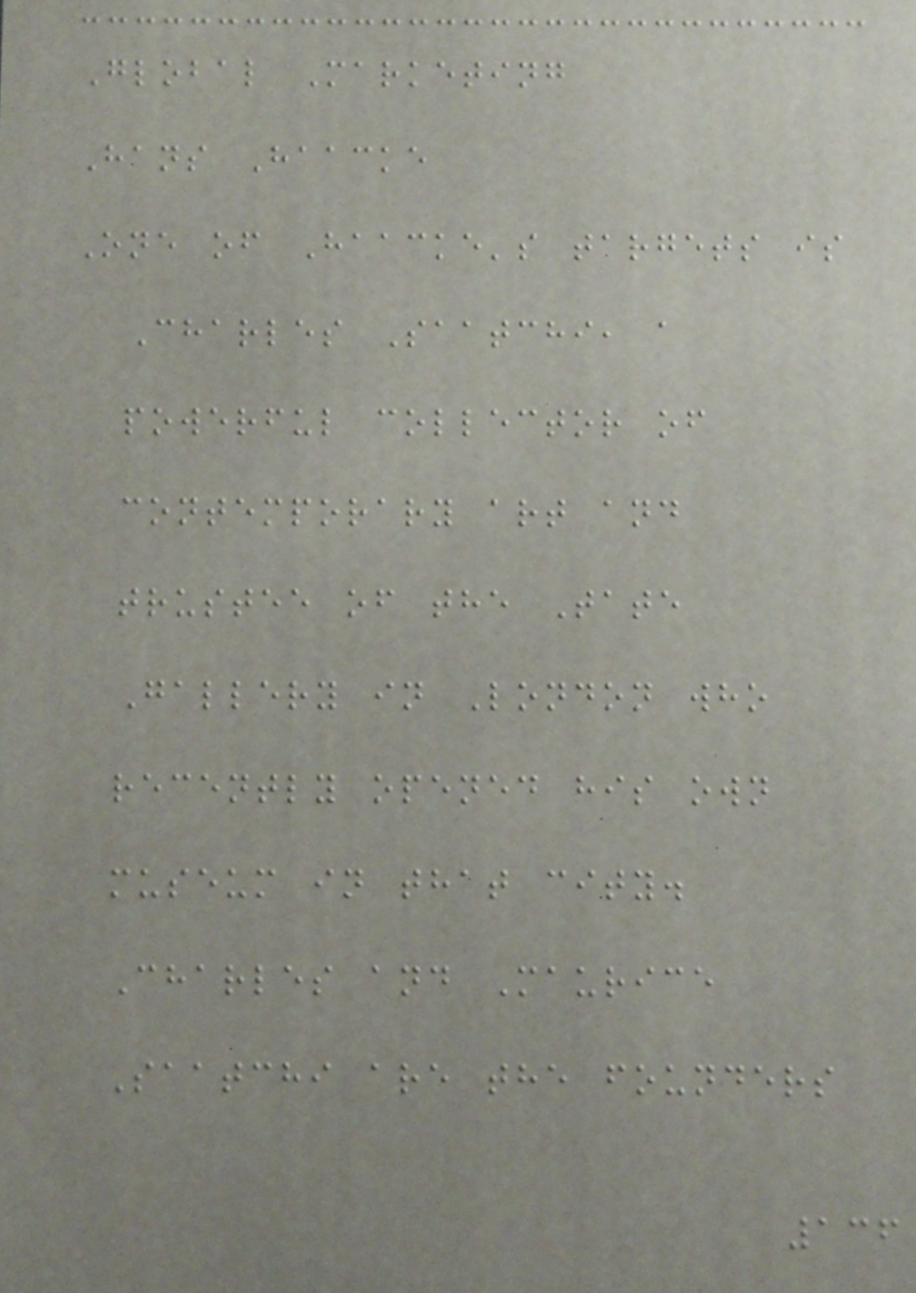Global Marketing
Hans Haacke
One of Haacke's targets is
Charles Saatchi, a
powerful collector of
contemporary art and
trustee of the Tate
Gallery in London who
recently opened his own
museum in that city.
Charles and Maurice
Saatchi are the founders
136
